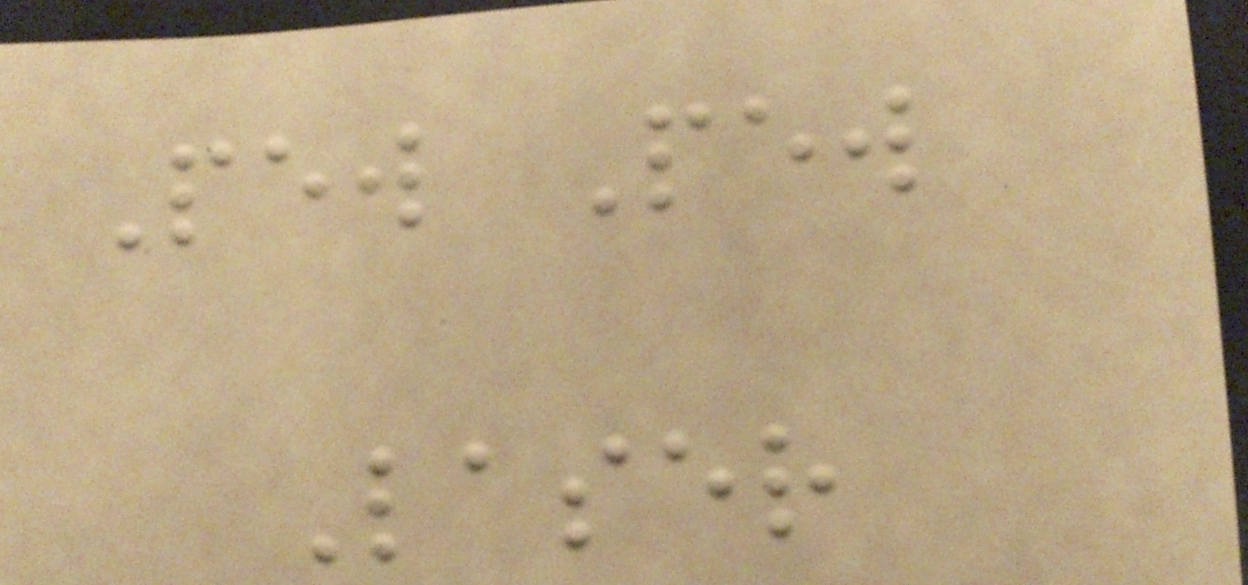Pew Pew
Laser
